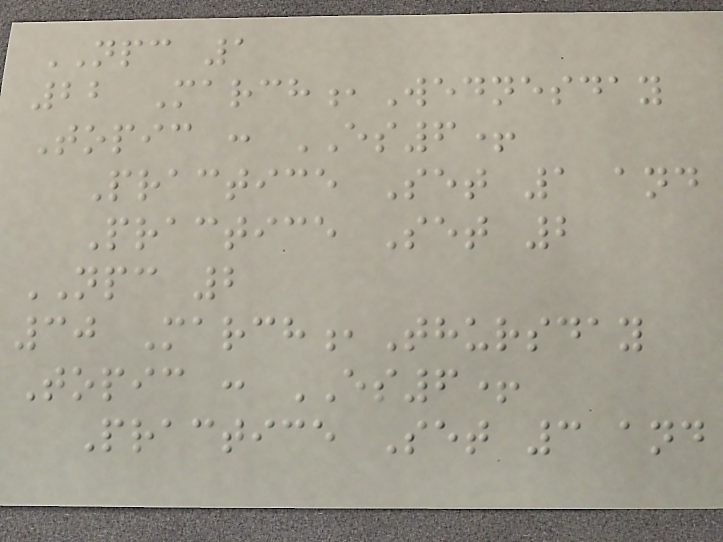NPC 1
22 March,Wednesday
Topic : ES6+
Practice Set 1 and
Practice Set 2
NPC 2
30 March,Thursday
Topic : ES6+
Practice Set 3 and
